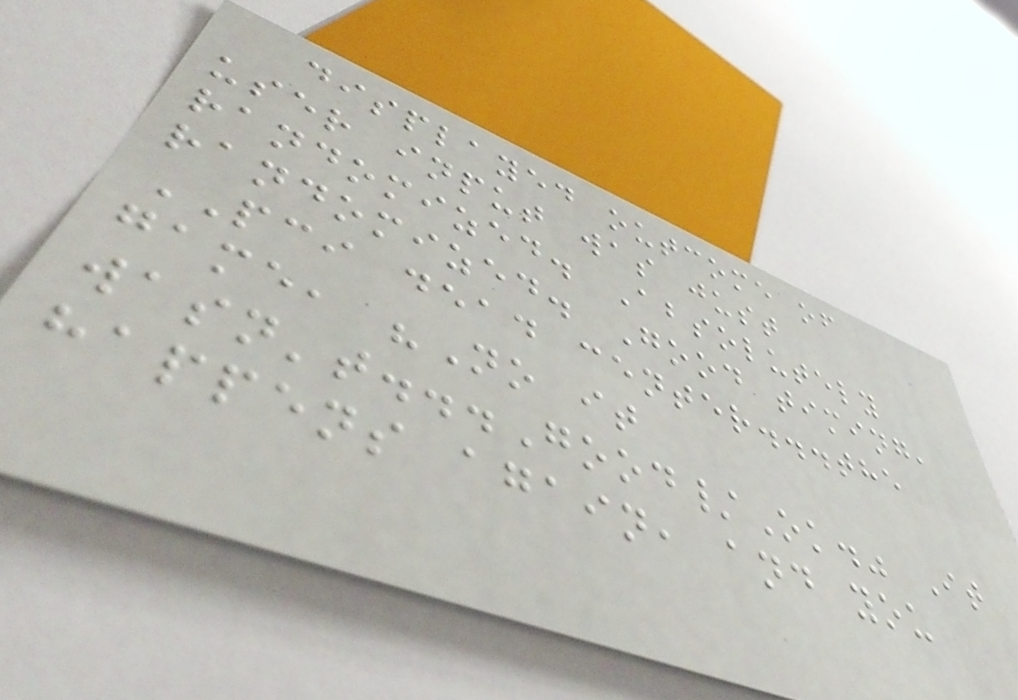displayed outcome of
user input was just
randomized. Absolutely
randomized. Good timing,
PCI dead center...the
game, "No it
wasn't...Good/Ok." It
happens again, and you
